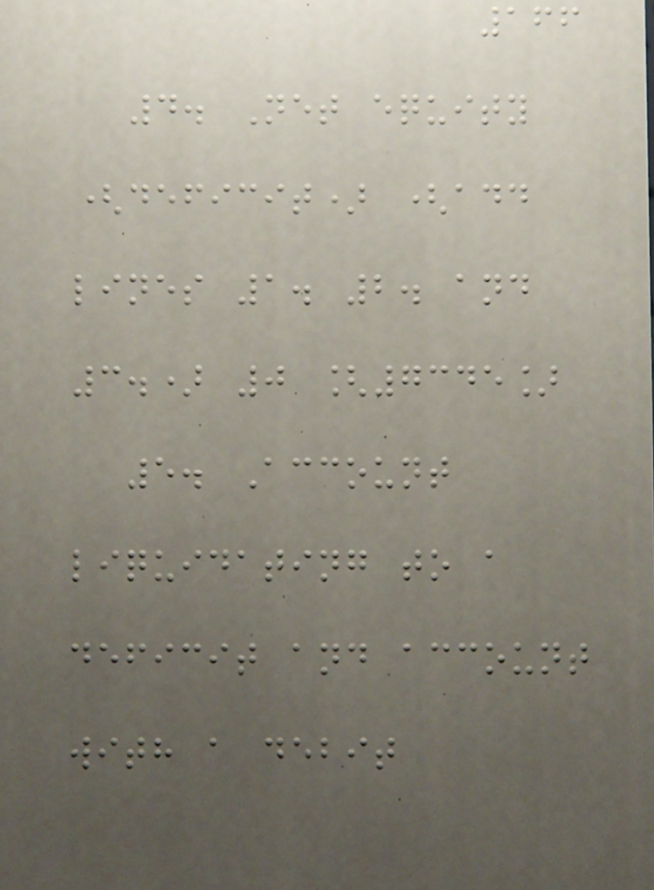166
4. Net equity
(deficit) (add
lines 1. 2. and
3.) 0 [7345]
5. Account
liquidating to a
deficit and account
with a debit
